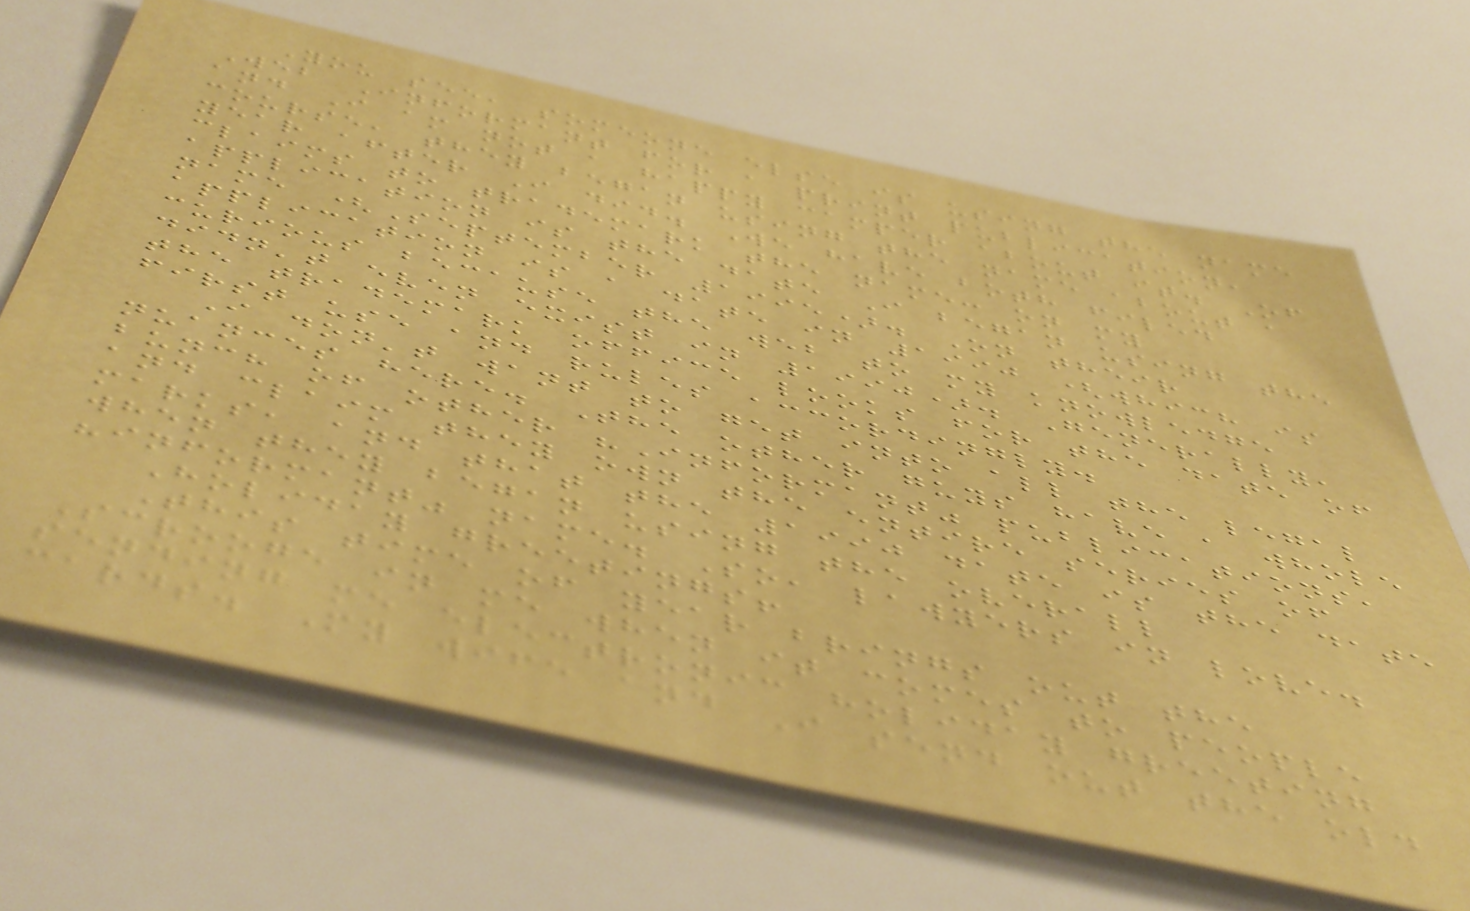You see, someone else is using the name
Web Informant for a print publication,
and I am not a happy camper about it. Of
course, they began using the name about a
year after I did. We have both filed
claims to trademark the name: on my
application is the date I began using the
name (September 1995). On their
application is a date in 1990 (which is
curious because the web to my knowledge
didn't even exist in 1990). Generally,
the trademark office looks for the date of
first use and rules accordingly.
I don't want to get into all the legal
nuances here. The other guys have a whole
bunch of other "Informant" publications,
and claim they own the entire series of
marks, and that the 1990 date is the date
when they began using the overall
"informant" name. So, lawyers in love.
Holiday greetings!
This time of year brings out the
Scrooge in me when it comes to people
sending me electronic holiday greeting
cards. My wife and I send out the old
